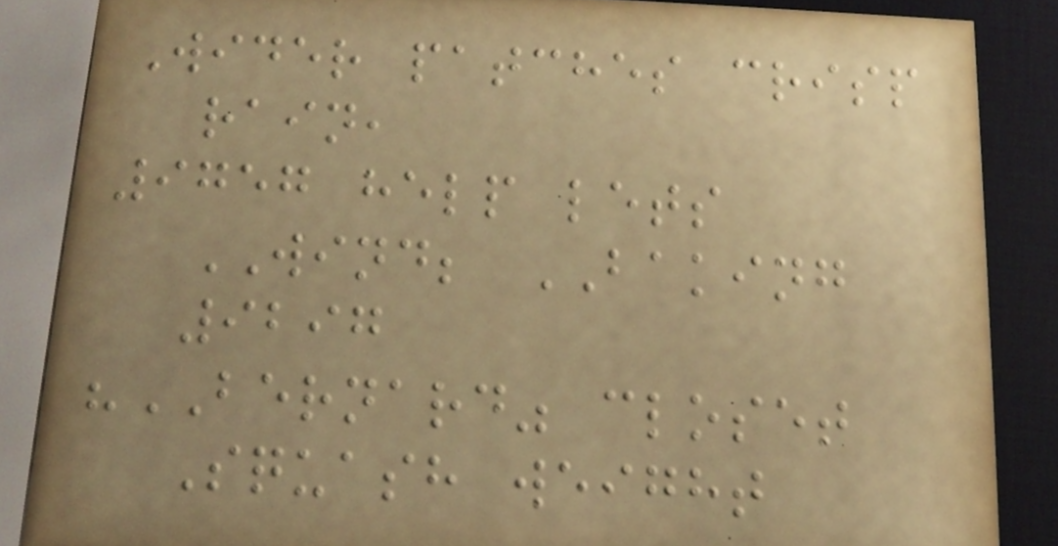Wider patches crisp
rain,
9757 help lets
WIND; BAKING
9297
"BERNARD" closet
Squash weight
